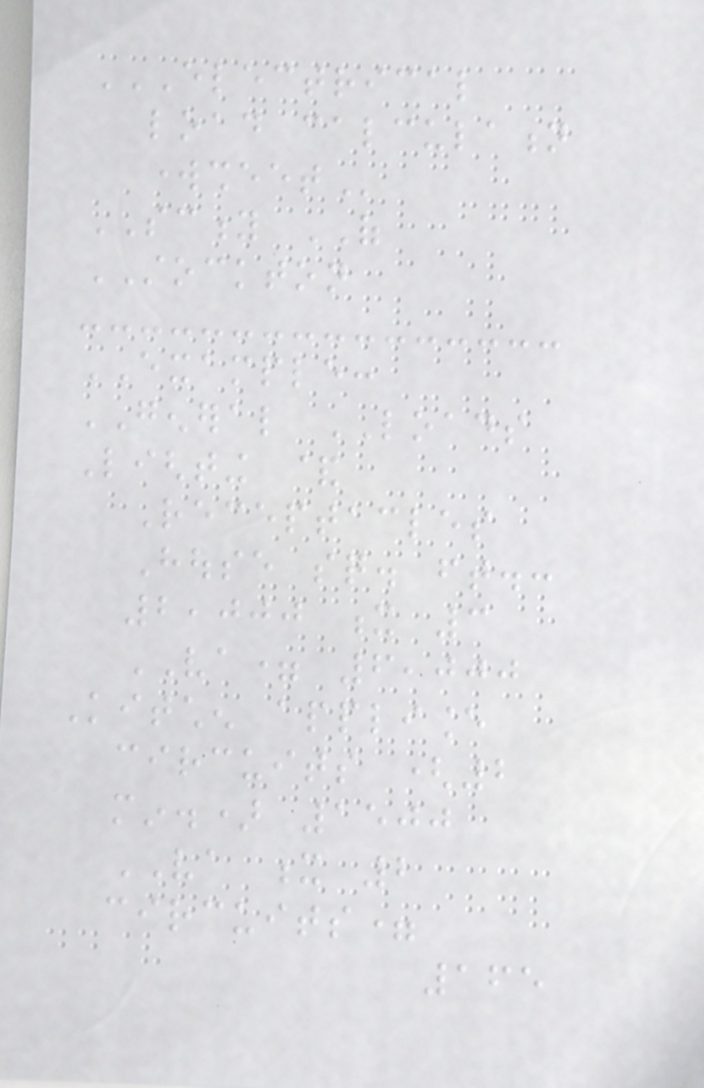ELECTRICAL
LOAD CALCULATION
WORKSHEET
SCITY OF
STOCKTON
EXAMPLE:
GENERAL LOADS
Lighting &
Receptacles
House sq. ft.:
2,000 x 3
VA= 6,000
Kitchen appliance
circuits (2
min.) 1500
VA x 2
circuits=
165
